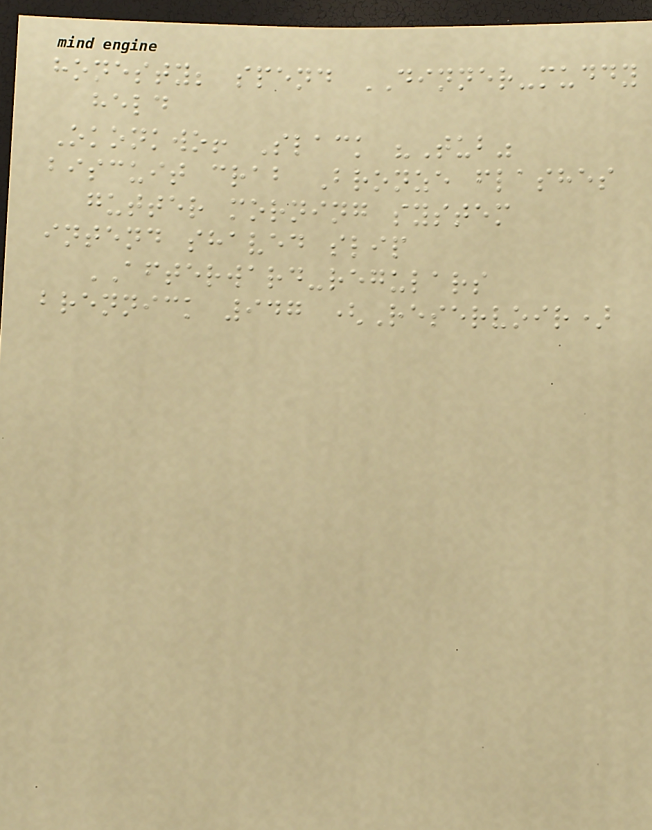honesty; spend DINNER-muddy
held
Okonkwo! Slack "Tub"
biscuit crab Bronze flashes
gutter morning system
intend shaved slip
AFTERWARD-regulars
brennick 947 (Reservoir)
